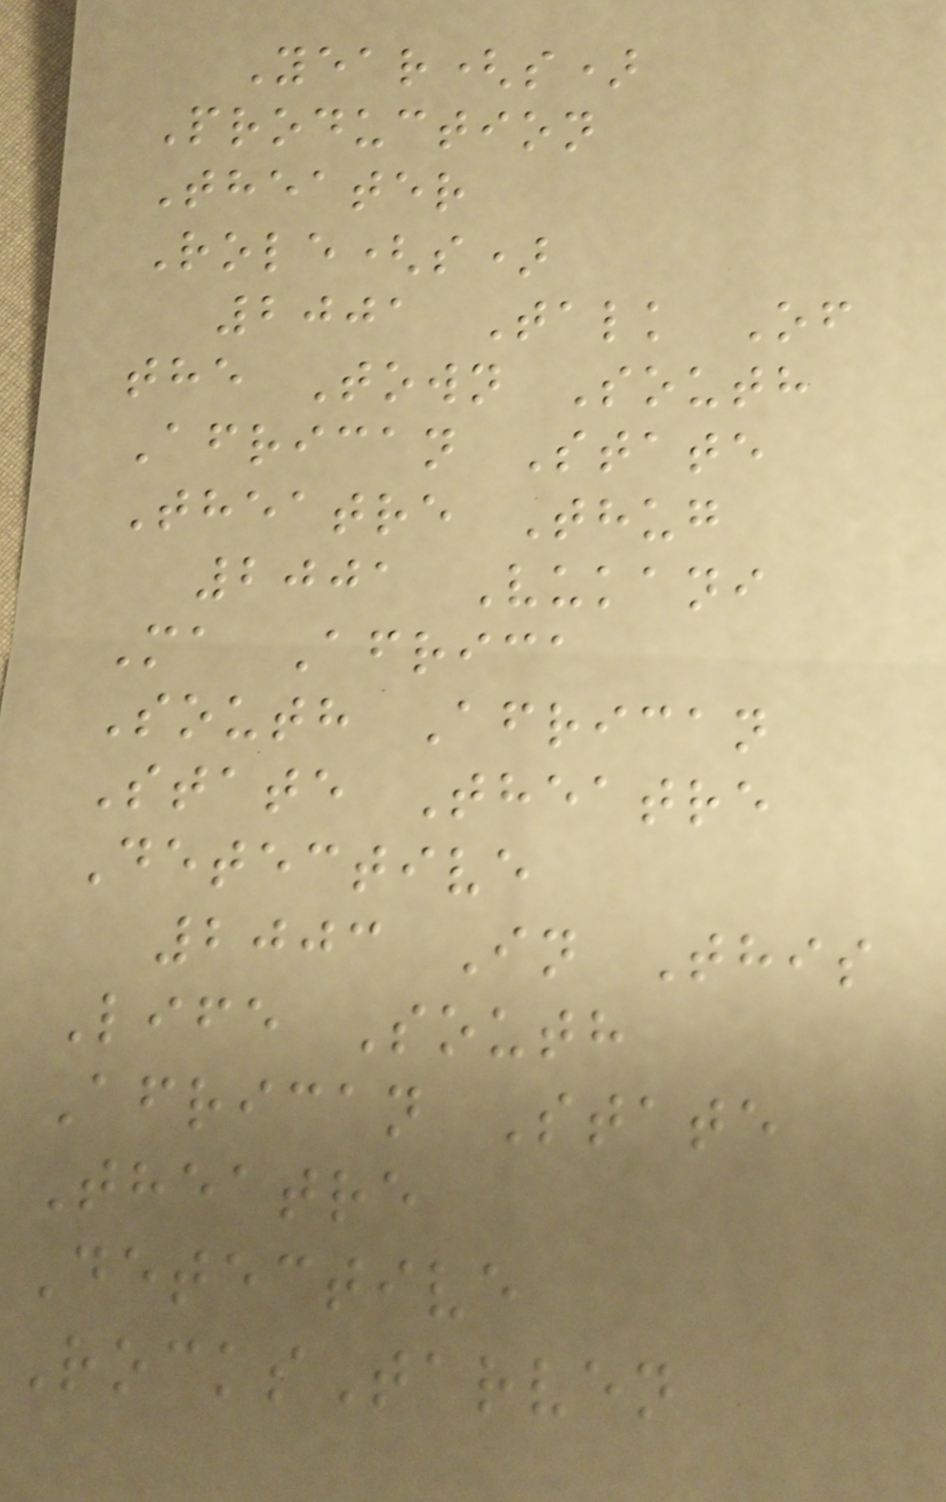Year(s)
Production
Theater
Role(s)
2001 Talk Of
the Town South
African State
Theatre Thug
2001 Vukani
Ma Africa
South African
State Theatre
Detective
2003 In This
Life South
African State
Theatre
Detective
RocksTarven
